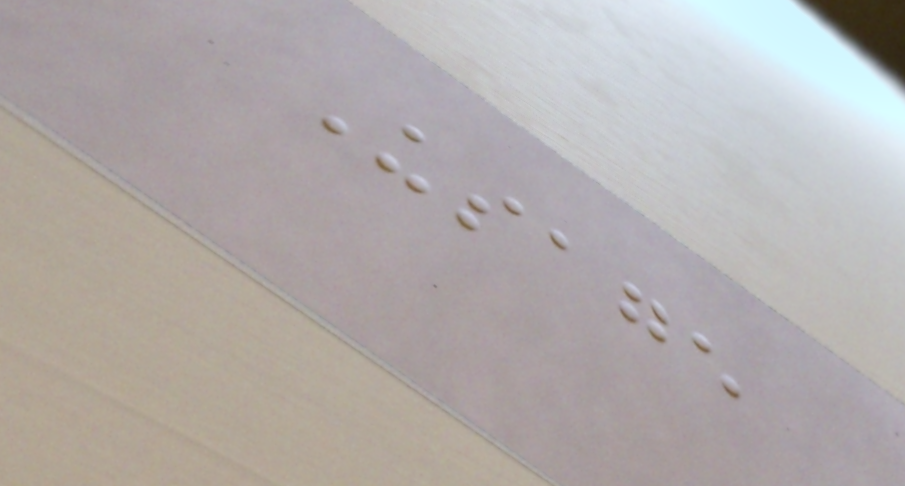Usage
